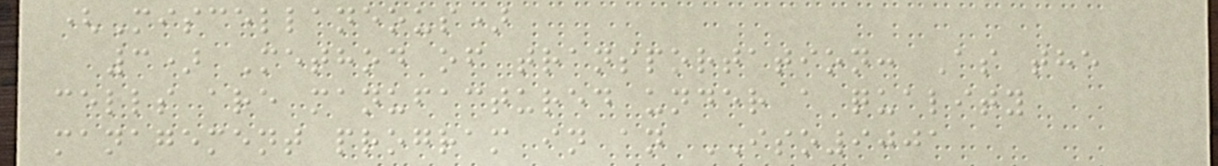(Miscellaneous)
3) Method of transportation: As the
cells are manufactured under a quality
management program in an ISO9001
